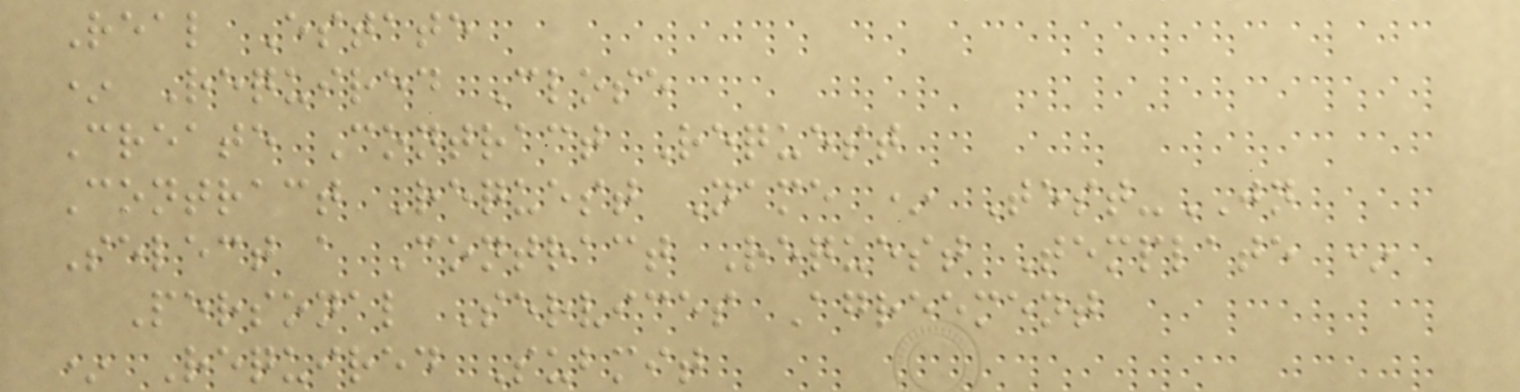Real Estate
* Required Close
Create Contract Request
Contract Request Name * Test-JN
Select a Contract Request Template *
Personal Services Agreement
* Required Submit
